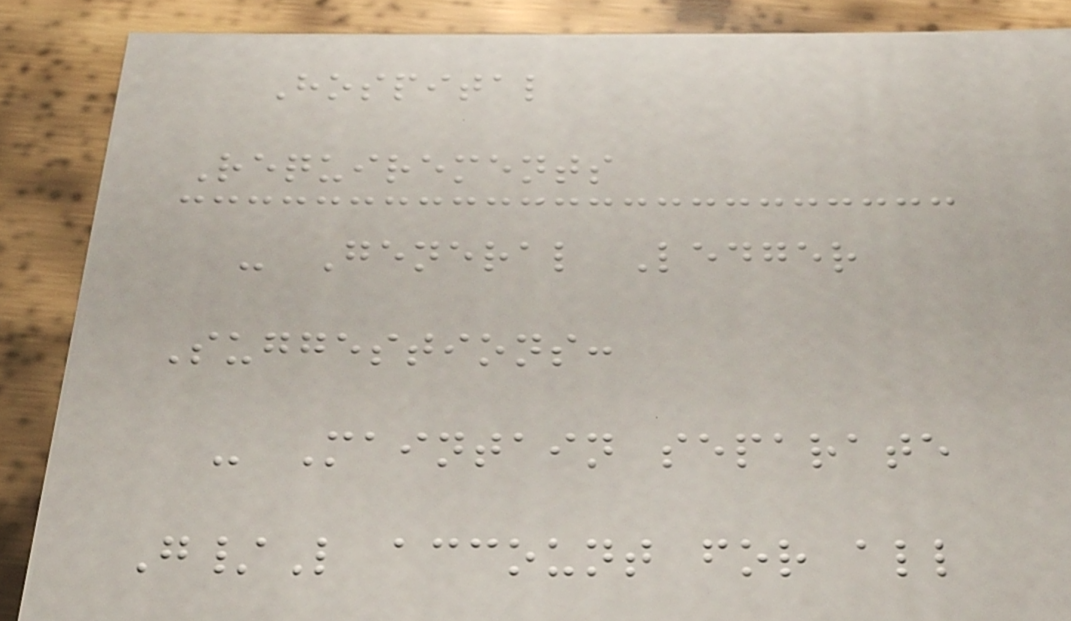Hospital
Requirements
- General Ledger
Suggestions:
- Maintain separate
G/L account for all
